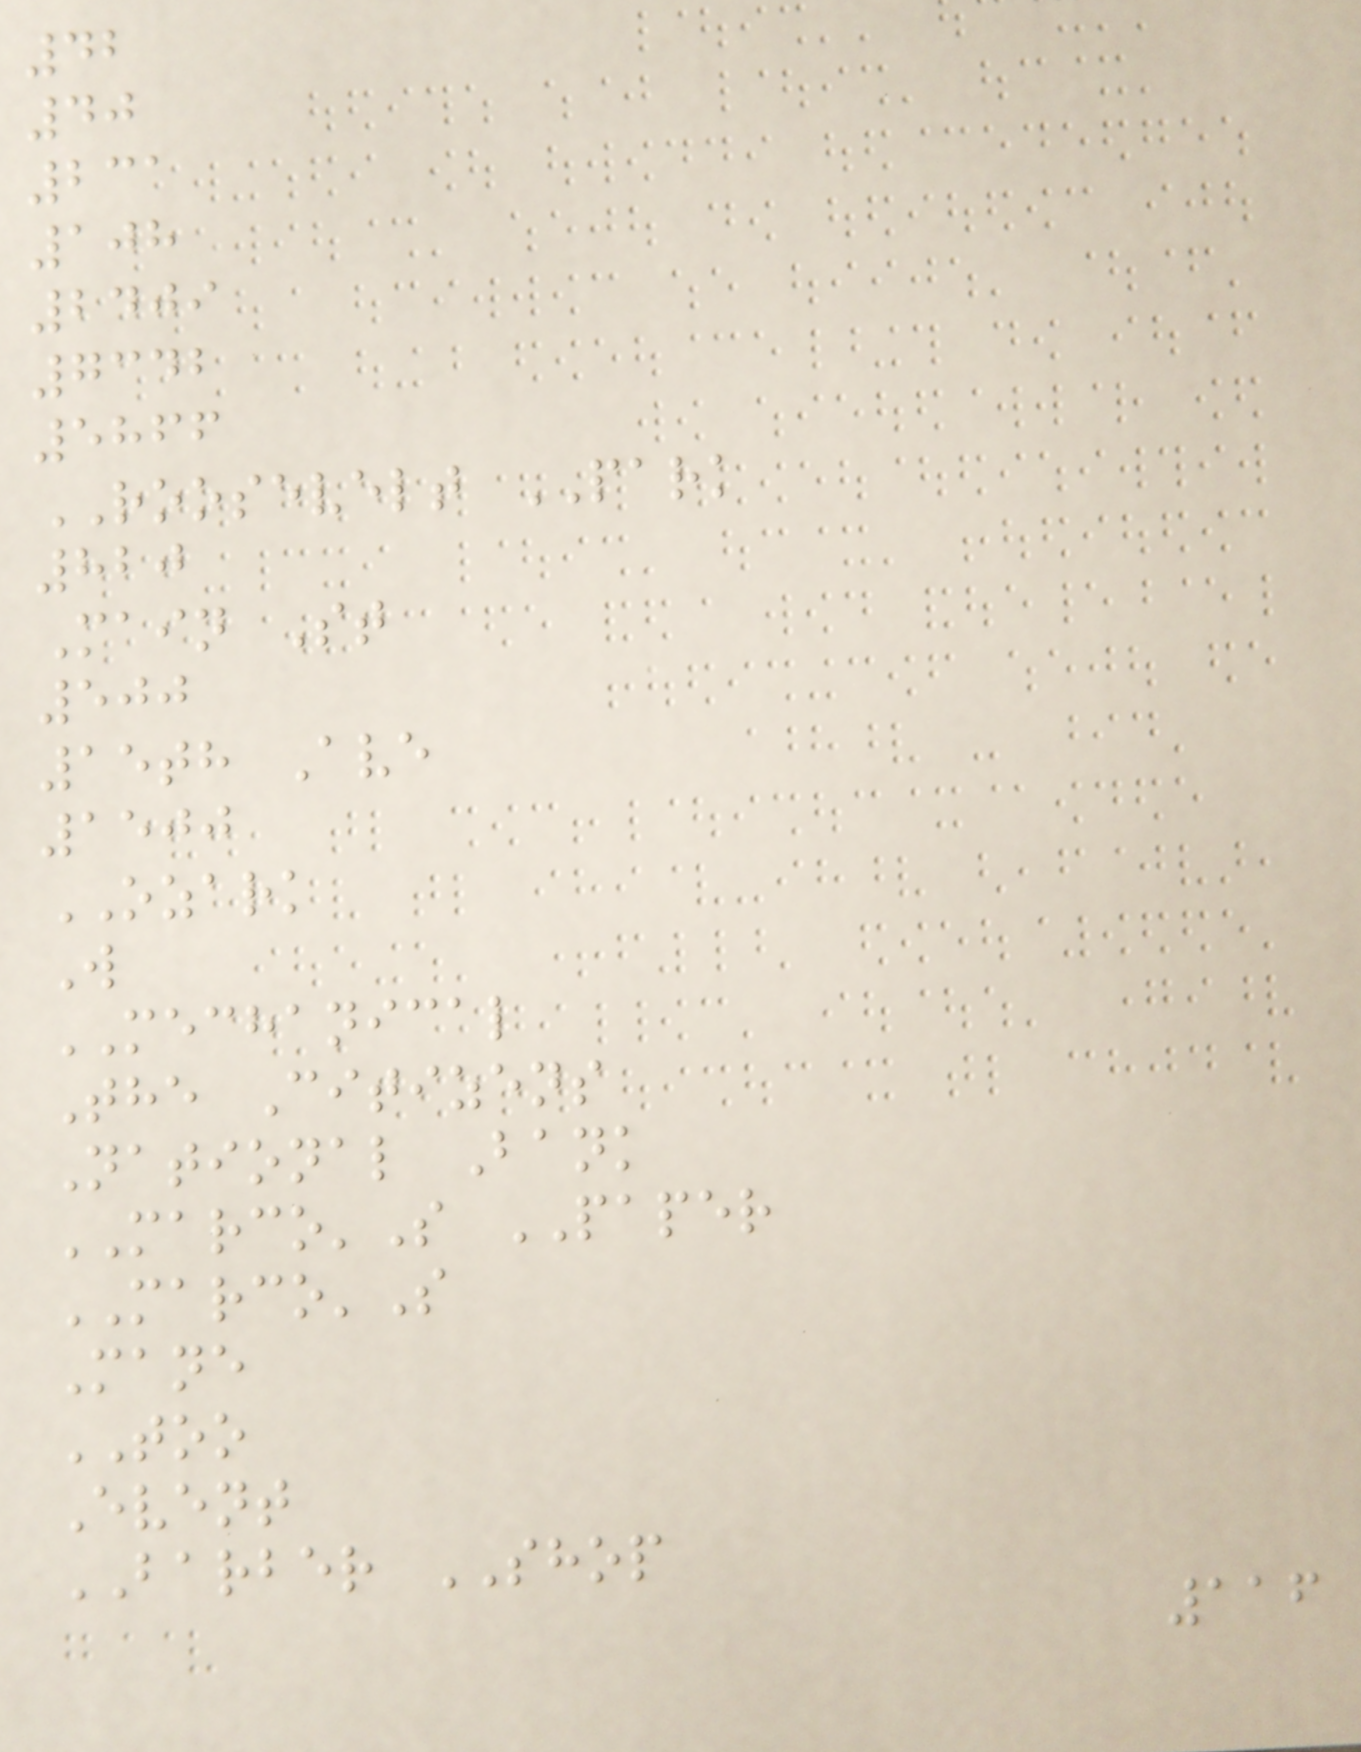42
40
231
108
2409
7342
5866
ROOSEVELT PARK
820
Main St
500
15th Ave
1500
OZARK
W
MECHANICAL
The Citizens
National Bank
MARCO'S PAPER
MARCO'S
Mane
TOO
Event
BARBER SHOP
116
